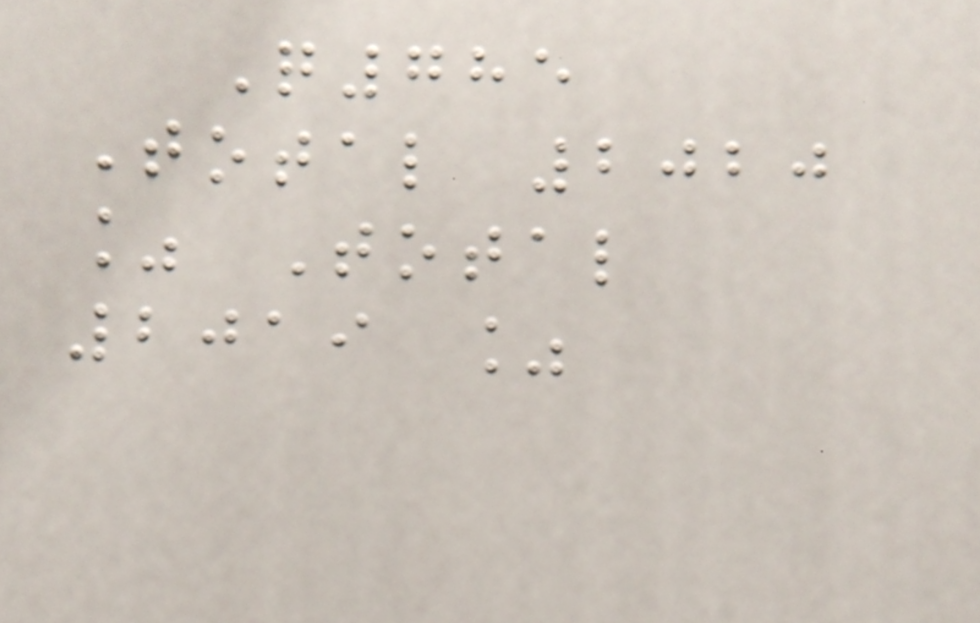Q785
Total 2020
% Total
2019 %
